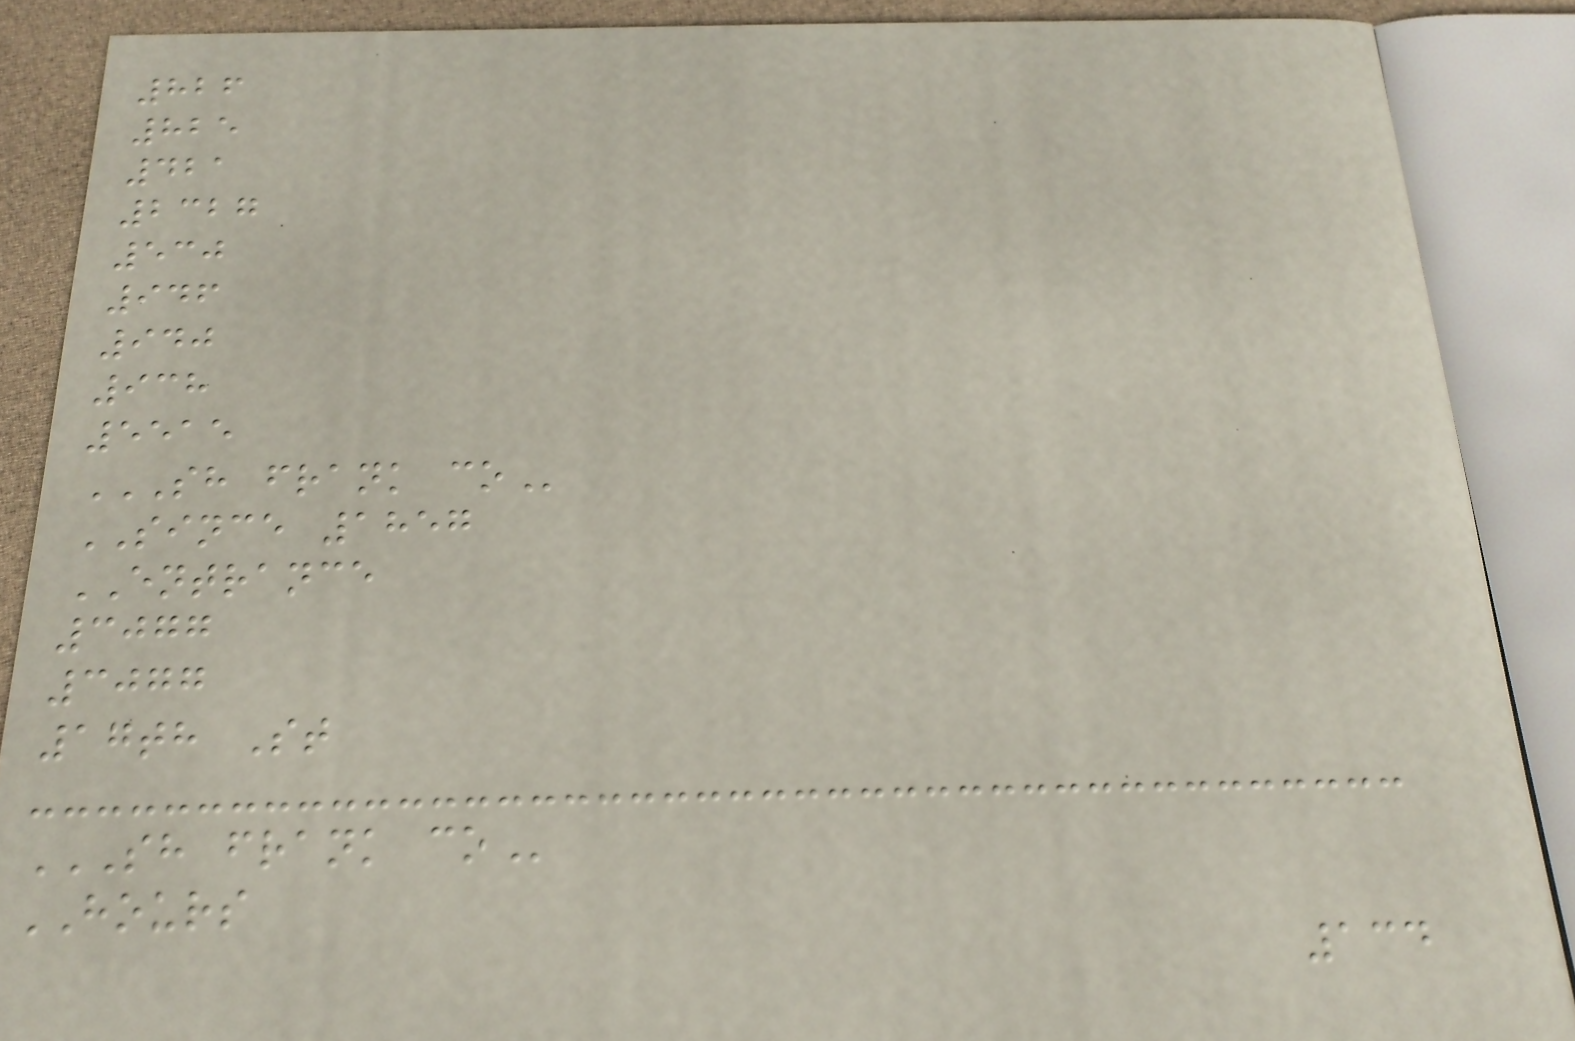826
825
421
2327
530
946
940
938
5515
SH FRANK CO
SINCE 1857
ENTRANCE
3077
3077
17th St
SH FRANK CO
HOURS
134
